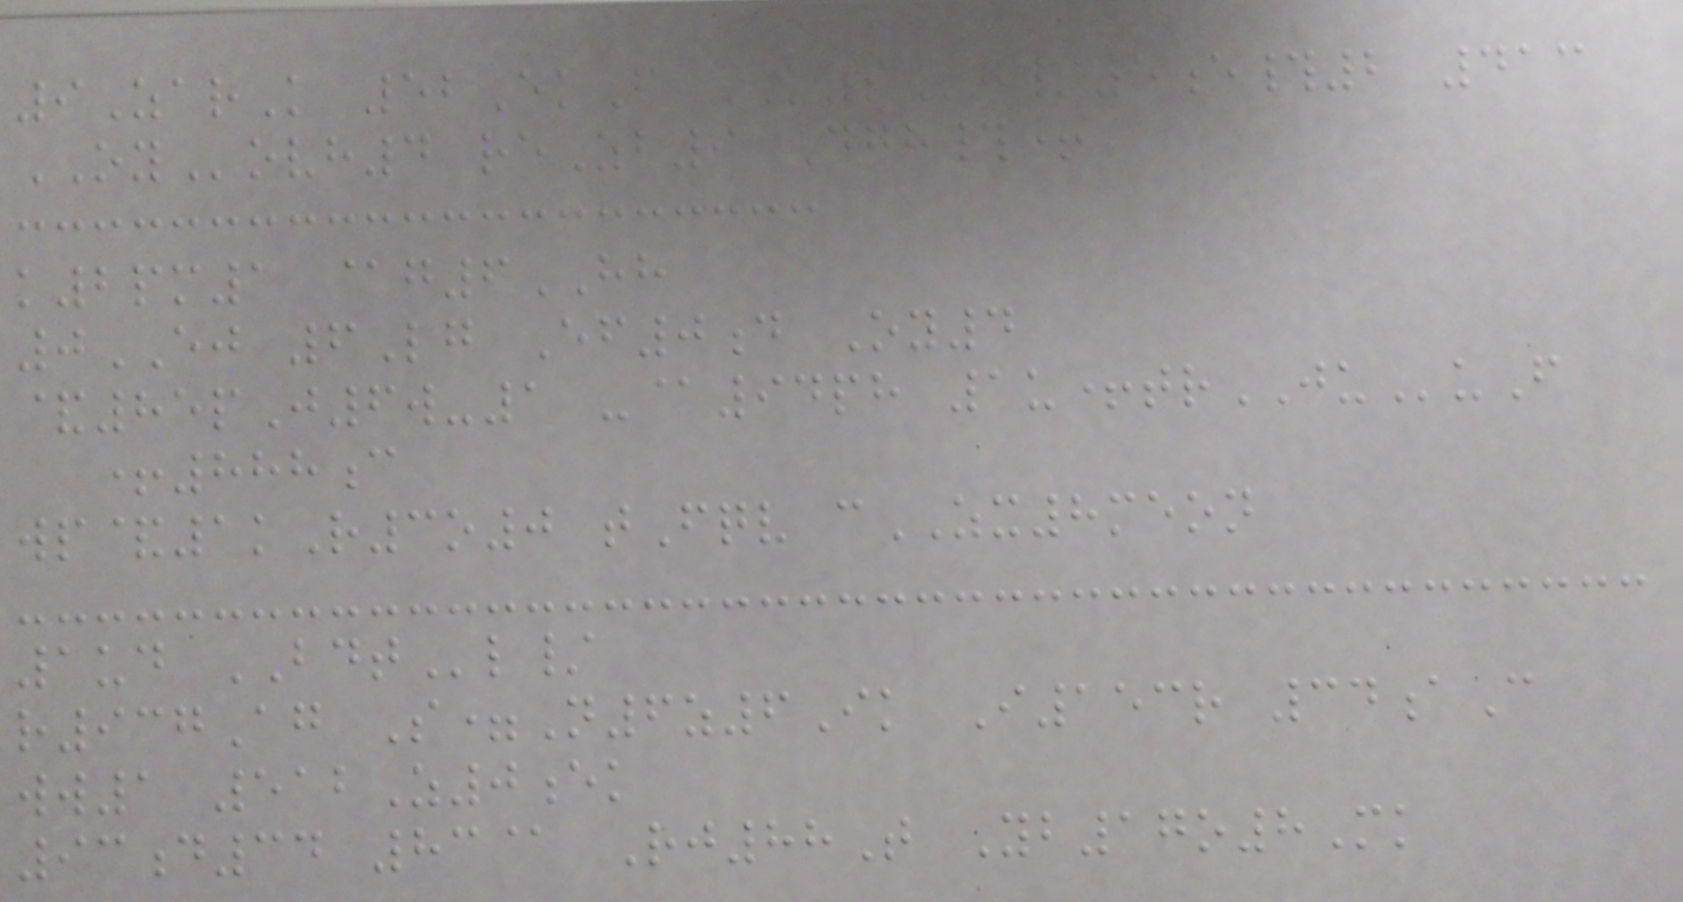9ZarK 52EkF KZSj/5e#2 413
OYovh4 reZb9 Dgh#+
k2pm1 @g6HH
0EJ 6Lg Ef0d Oy4
&85pJ6w-1 -@94ph 1u+trJUuF
+888c
wp&1kR3o0 tFqv cZX8meon
1ud BDTl/
r937Ag S=N6z6Ik I153r 34aC
ww1 512Z0ek
93d34 83@ Rj88T Yb17o8Mk
